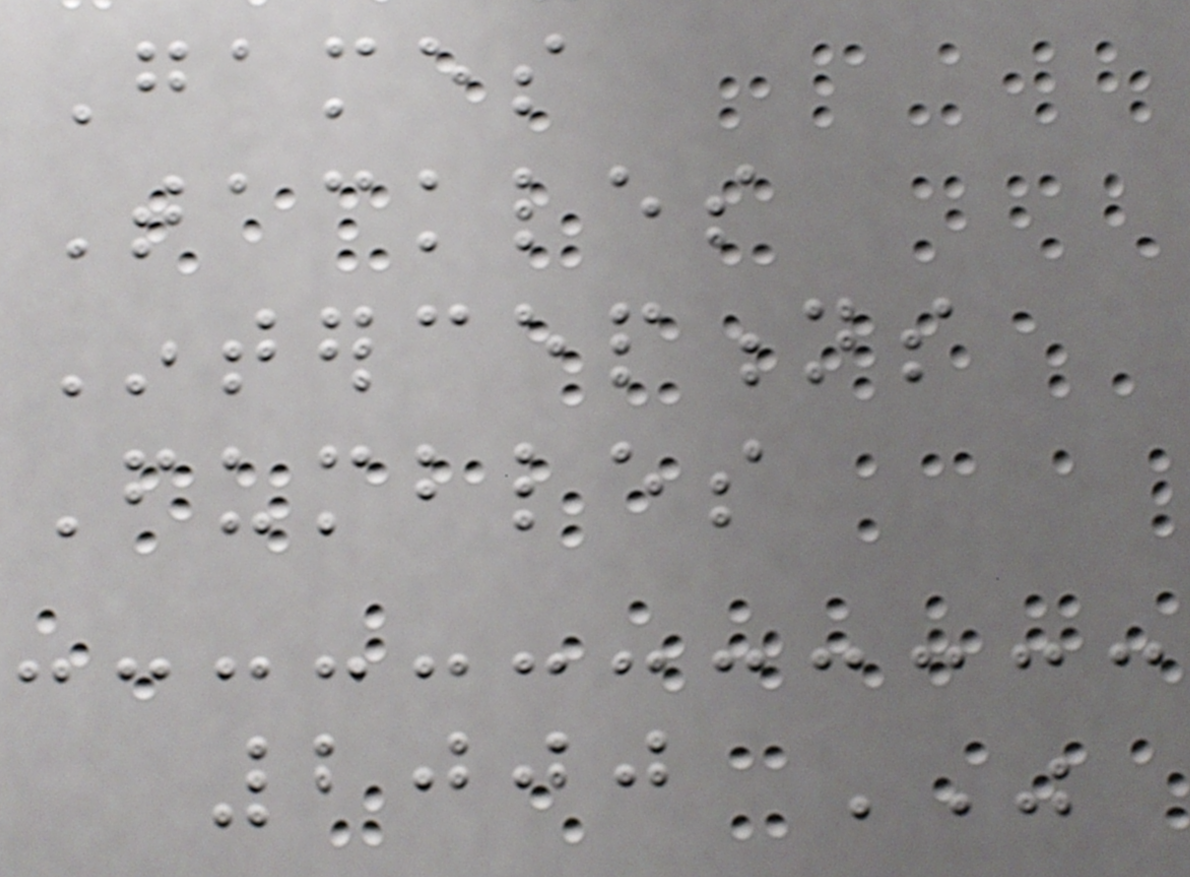Games
Tackles
Interceptions
Fumbles
2000 WAS
